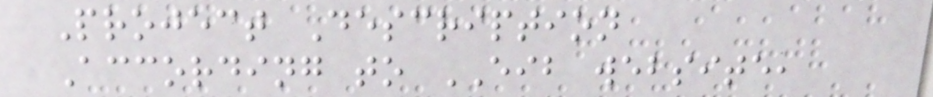Project Description
According to EIB website,
